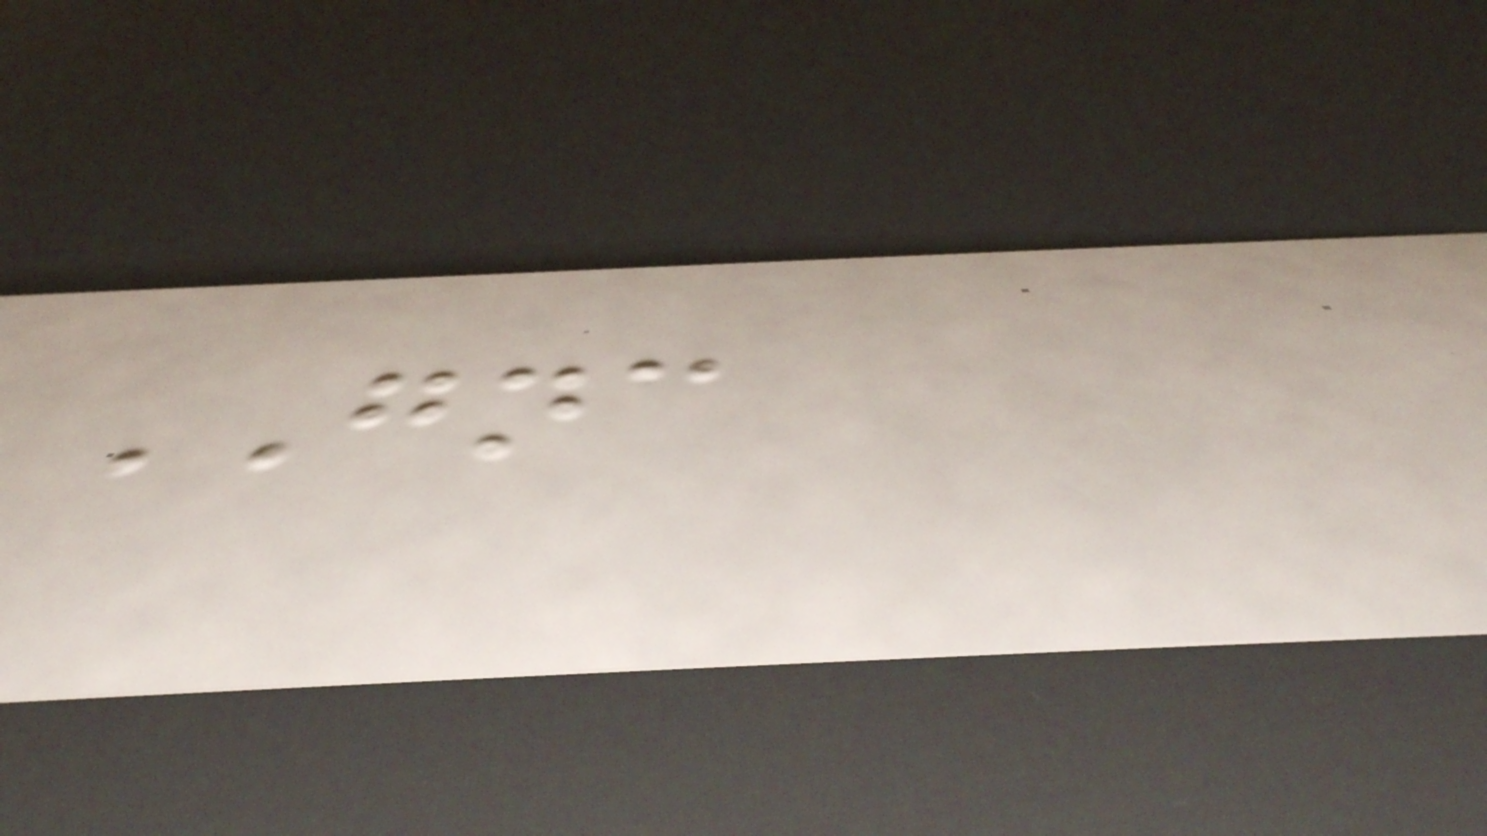GNC
